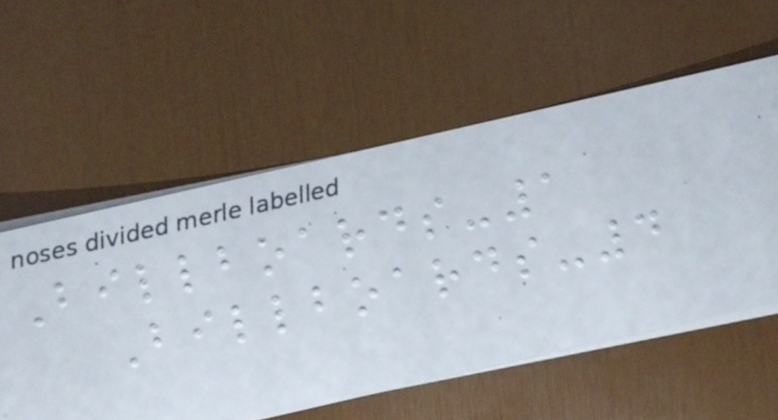Billboards-1
Billboards-4
